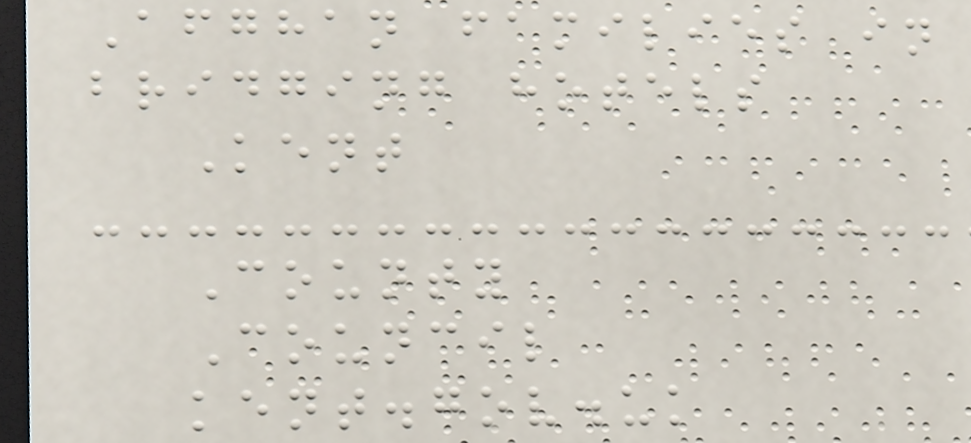Afghan families in
bridging hotels
Kent
County
Council
kent.gov.uk
